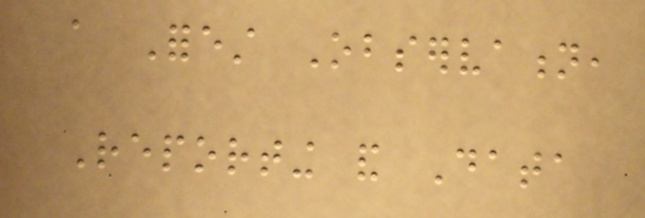a Forest Observation,
Reporting and Data
